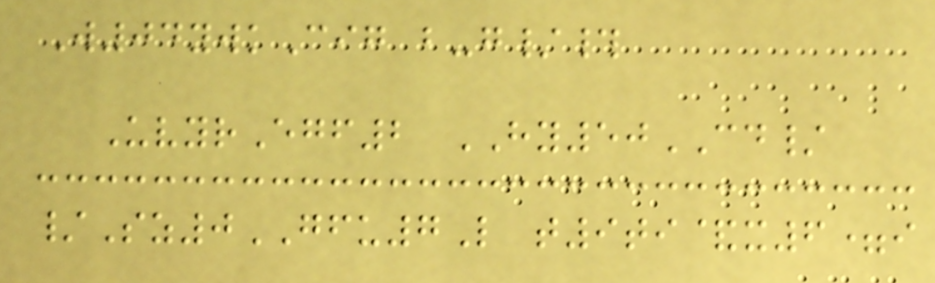W04ywkCig b-g/#
UvyrEgf2 HY50CD/
/Sz0GFU7L t9ti&x6=i
